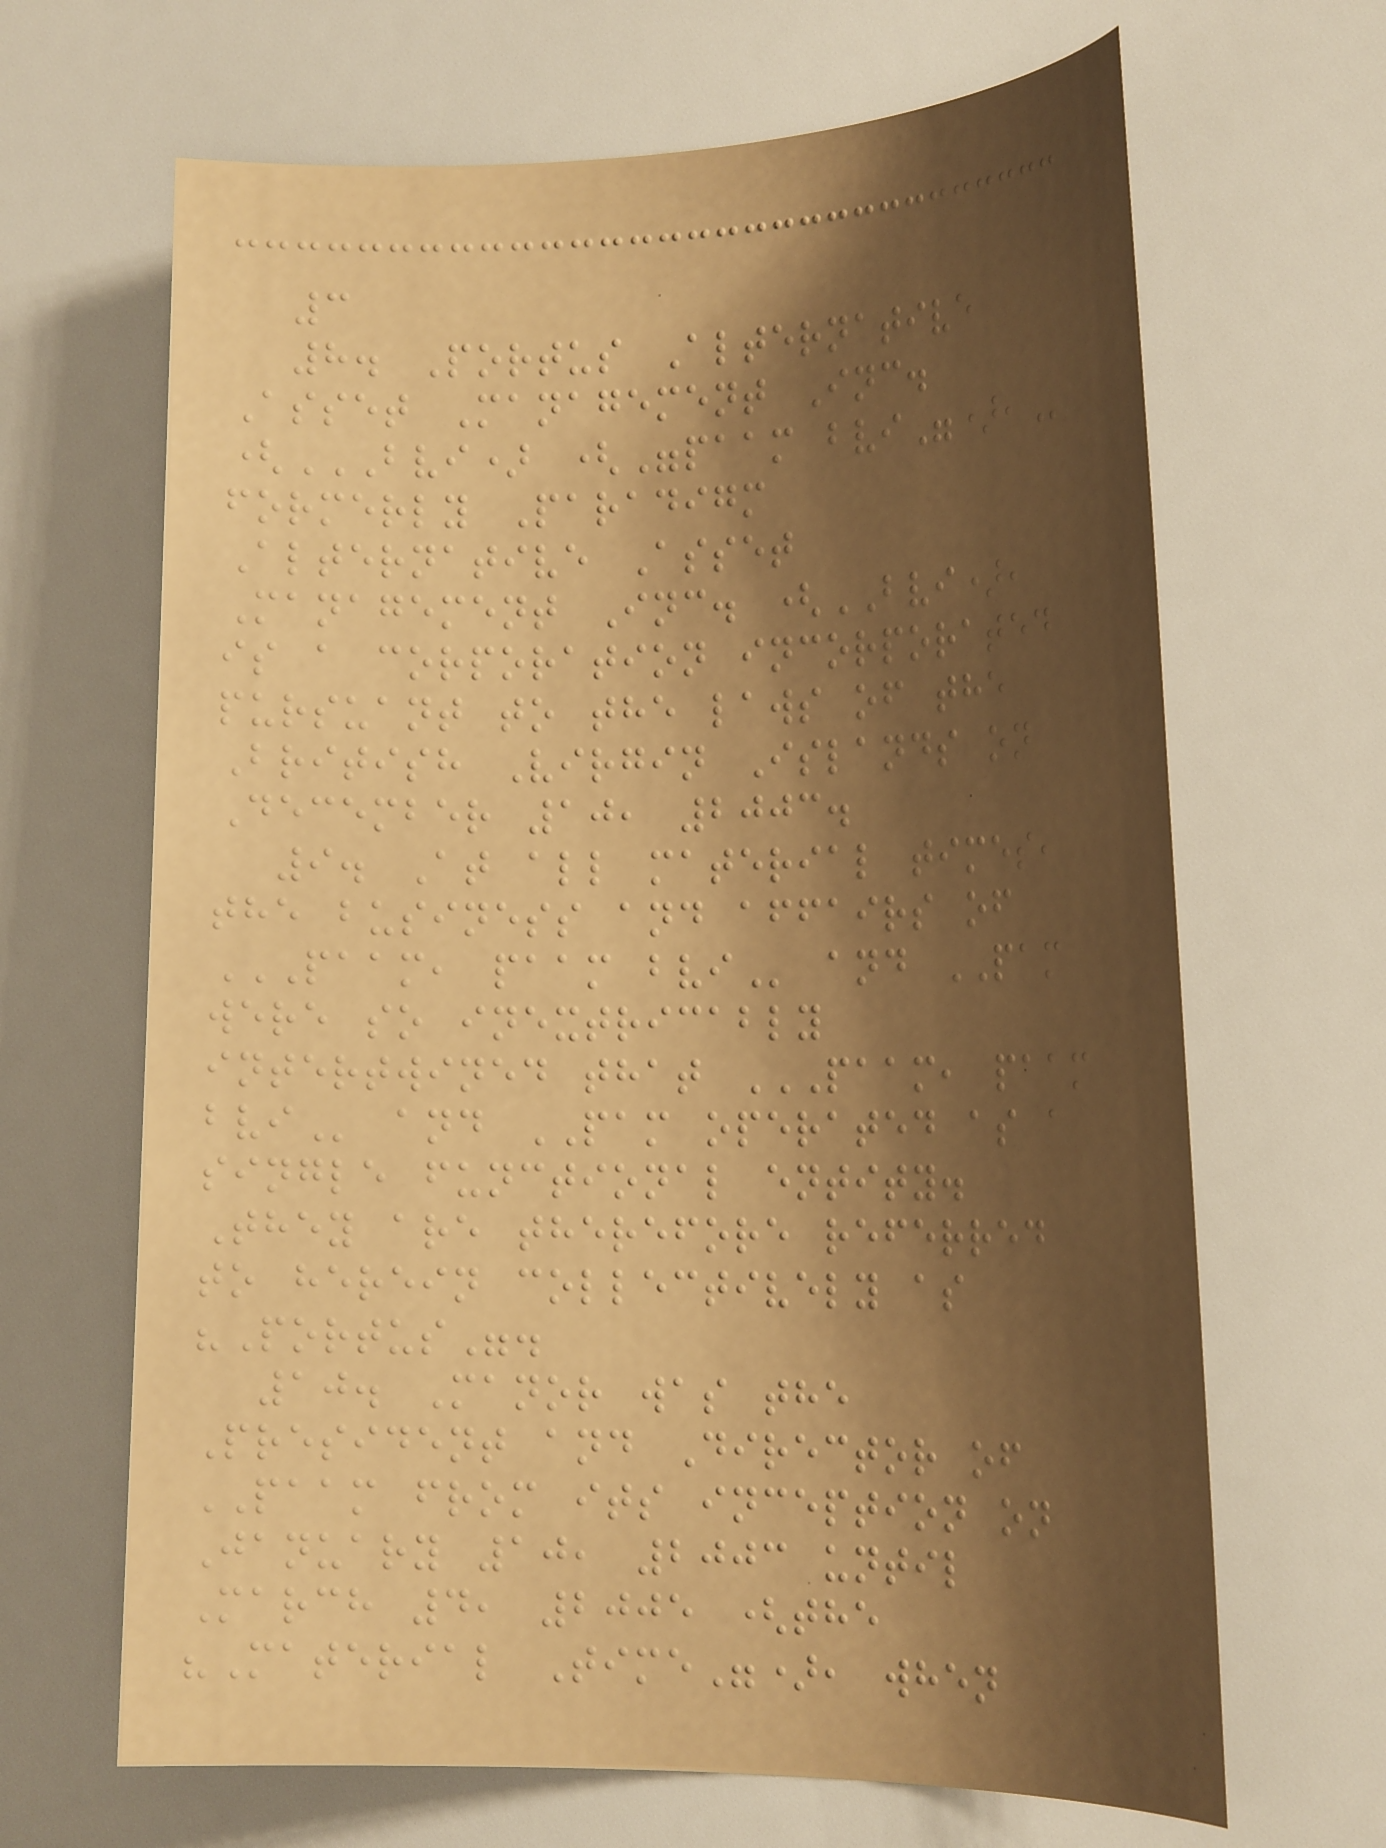3
8. Portus Alternative
Asset Management Inc.
(BVI) ("PAAM BVI"),
formerly Paradigm
Alternative Asset
Management Inc. (BVI),
is a corporation incorporated
pursuant to the laws of the
British Virgin Islands on
December 10, 2003.
9. At all material times,
the business and affairs of
PAAM, PAAM BVI and PAM
were so inextricably
intertwined that PAAM, PAAM
BVI and PAM operated as a
single functional entity.
They are therefore referred
to herein collectively as
"Portus".
10. Manor was the
President and Director of
PAAM from its inception on
January 10, 2003 until
March 4, 2005 (the
"Material Time"), when
